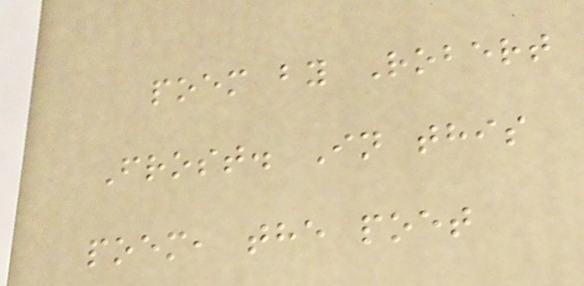poem by Robert
Frost. In this
poem, the poet
